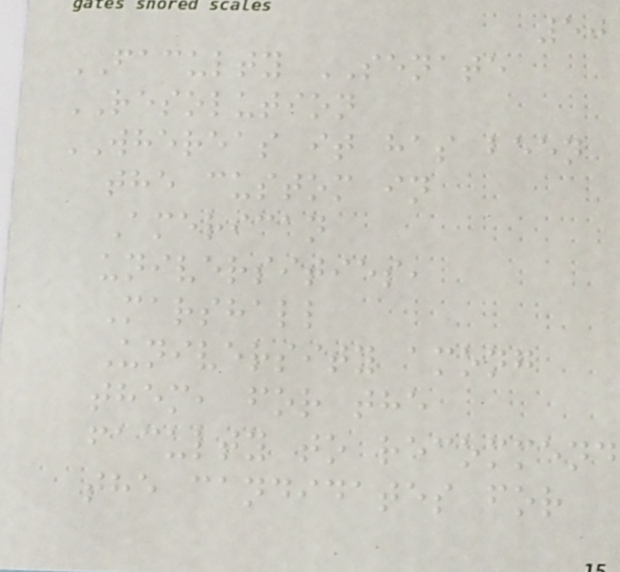50
FACULTY SENATE
RESOLUTION
WHEREAS it has been
the custom in
American
universities,
Marshall
University among
them, for the
faculty to recommend
the candidates for
